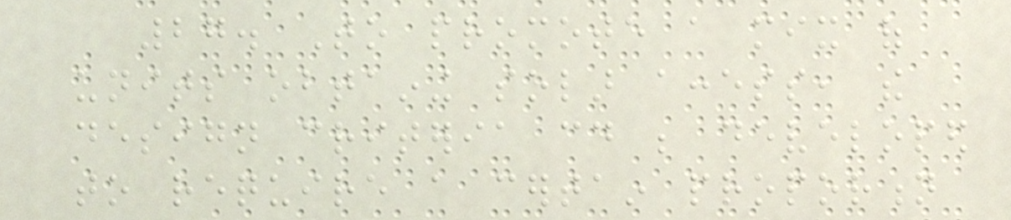27. To promote a mix of
units obtaining solar access, the
design criteria could be developed
to require a certain proportion
